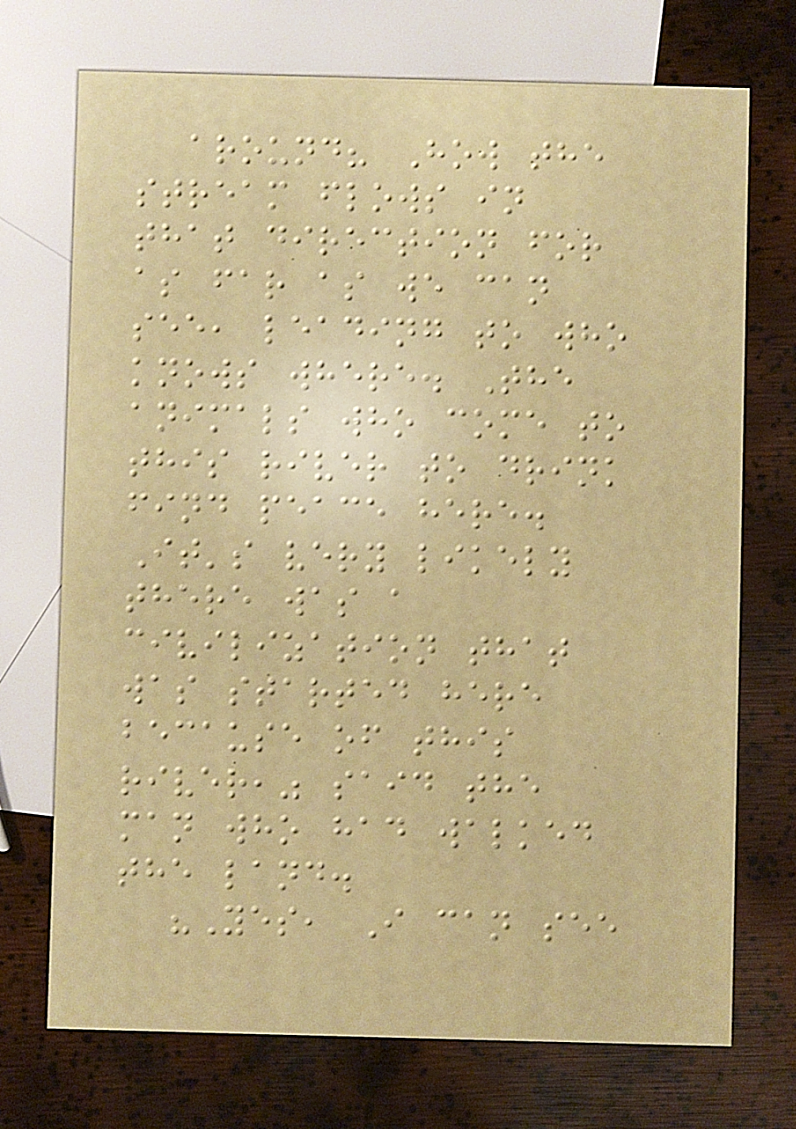around? How the
stream flows in
that direction for
as far as we can
see, leading to who
knows where. The
animals who come to
this river to drink
find peace here.
It's very likely
there was a
civilization that
was started here
because of this
river," said the
man who had walked
the land.
"Yes, I can see
